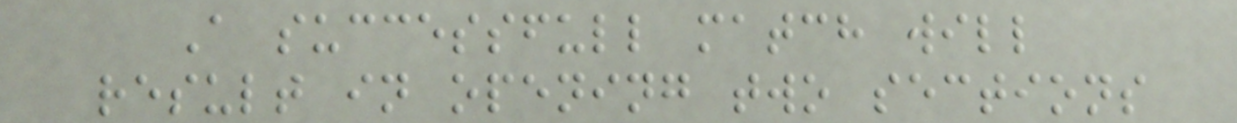A successfull match will
result in opening two sections
